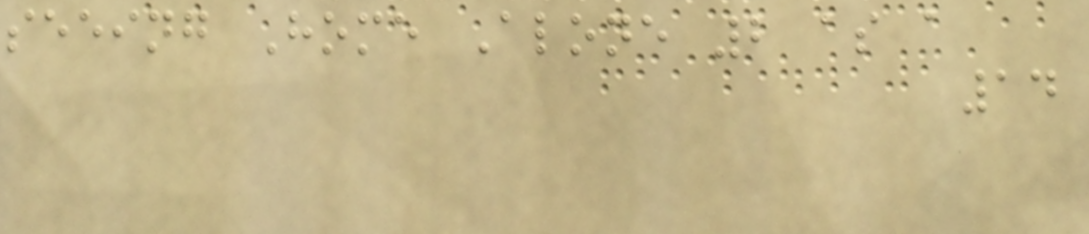seeing Home Alone 2 as a
14
